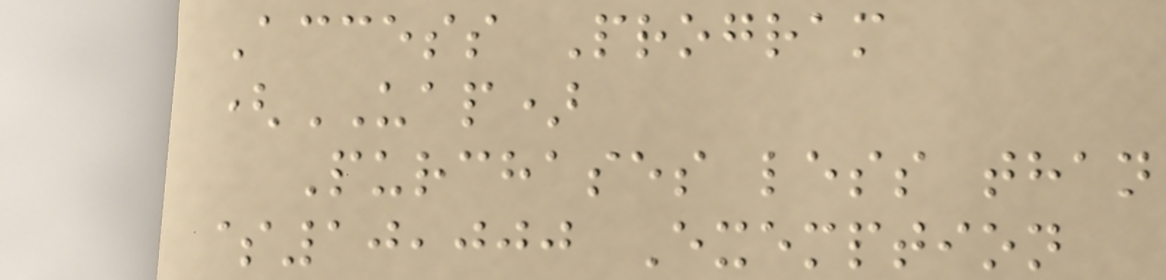Access Program
(UAP)
Purchases less than
$10,000 Exemption
